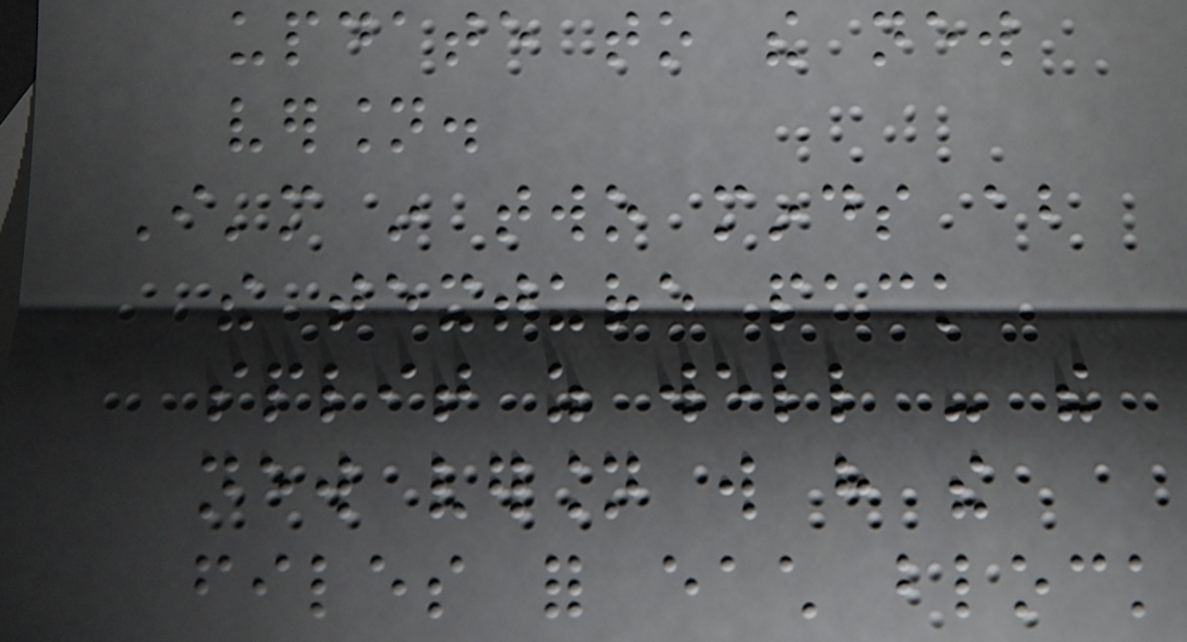update to the new
version.
I'm in two minds about
the texture pack
split as well - the
new version will have the
files for each block
